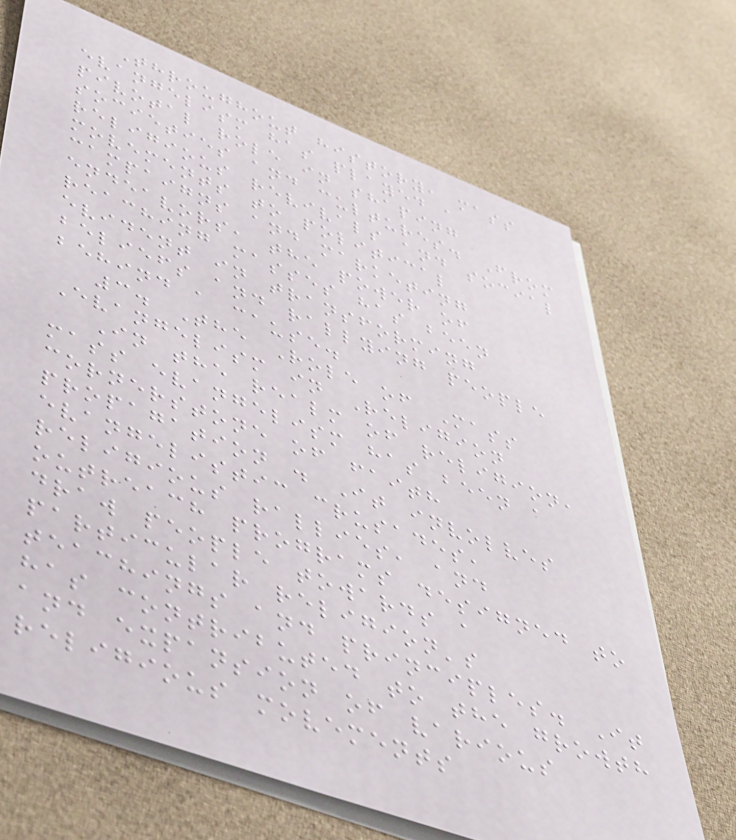Throughout history, mass
evangelism has played a
pivotal role in shaping
societies and cultures. From
religious revivals and social
movements to political
campaigns and marketing
endeavors, the power of
reaching masses has been
evident in transforming
beliefs and rallying people
behind a cause.
3. The Role of Mass
Evangelism in Religion
In the realm of religion,
mass evangelism has been a
cornerstone of faith
propagation . It involves
evangelistic crusades,
religious rallies, and
outreach programs designed to
draw people towards a
particular religion's
teachings and principles. It
has contributed to the growth
and expansion of various
religious movements
